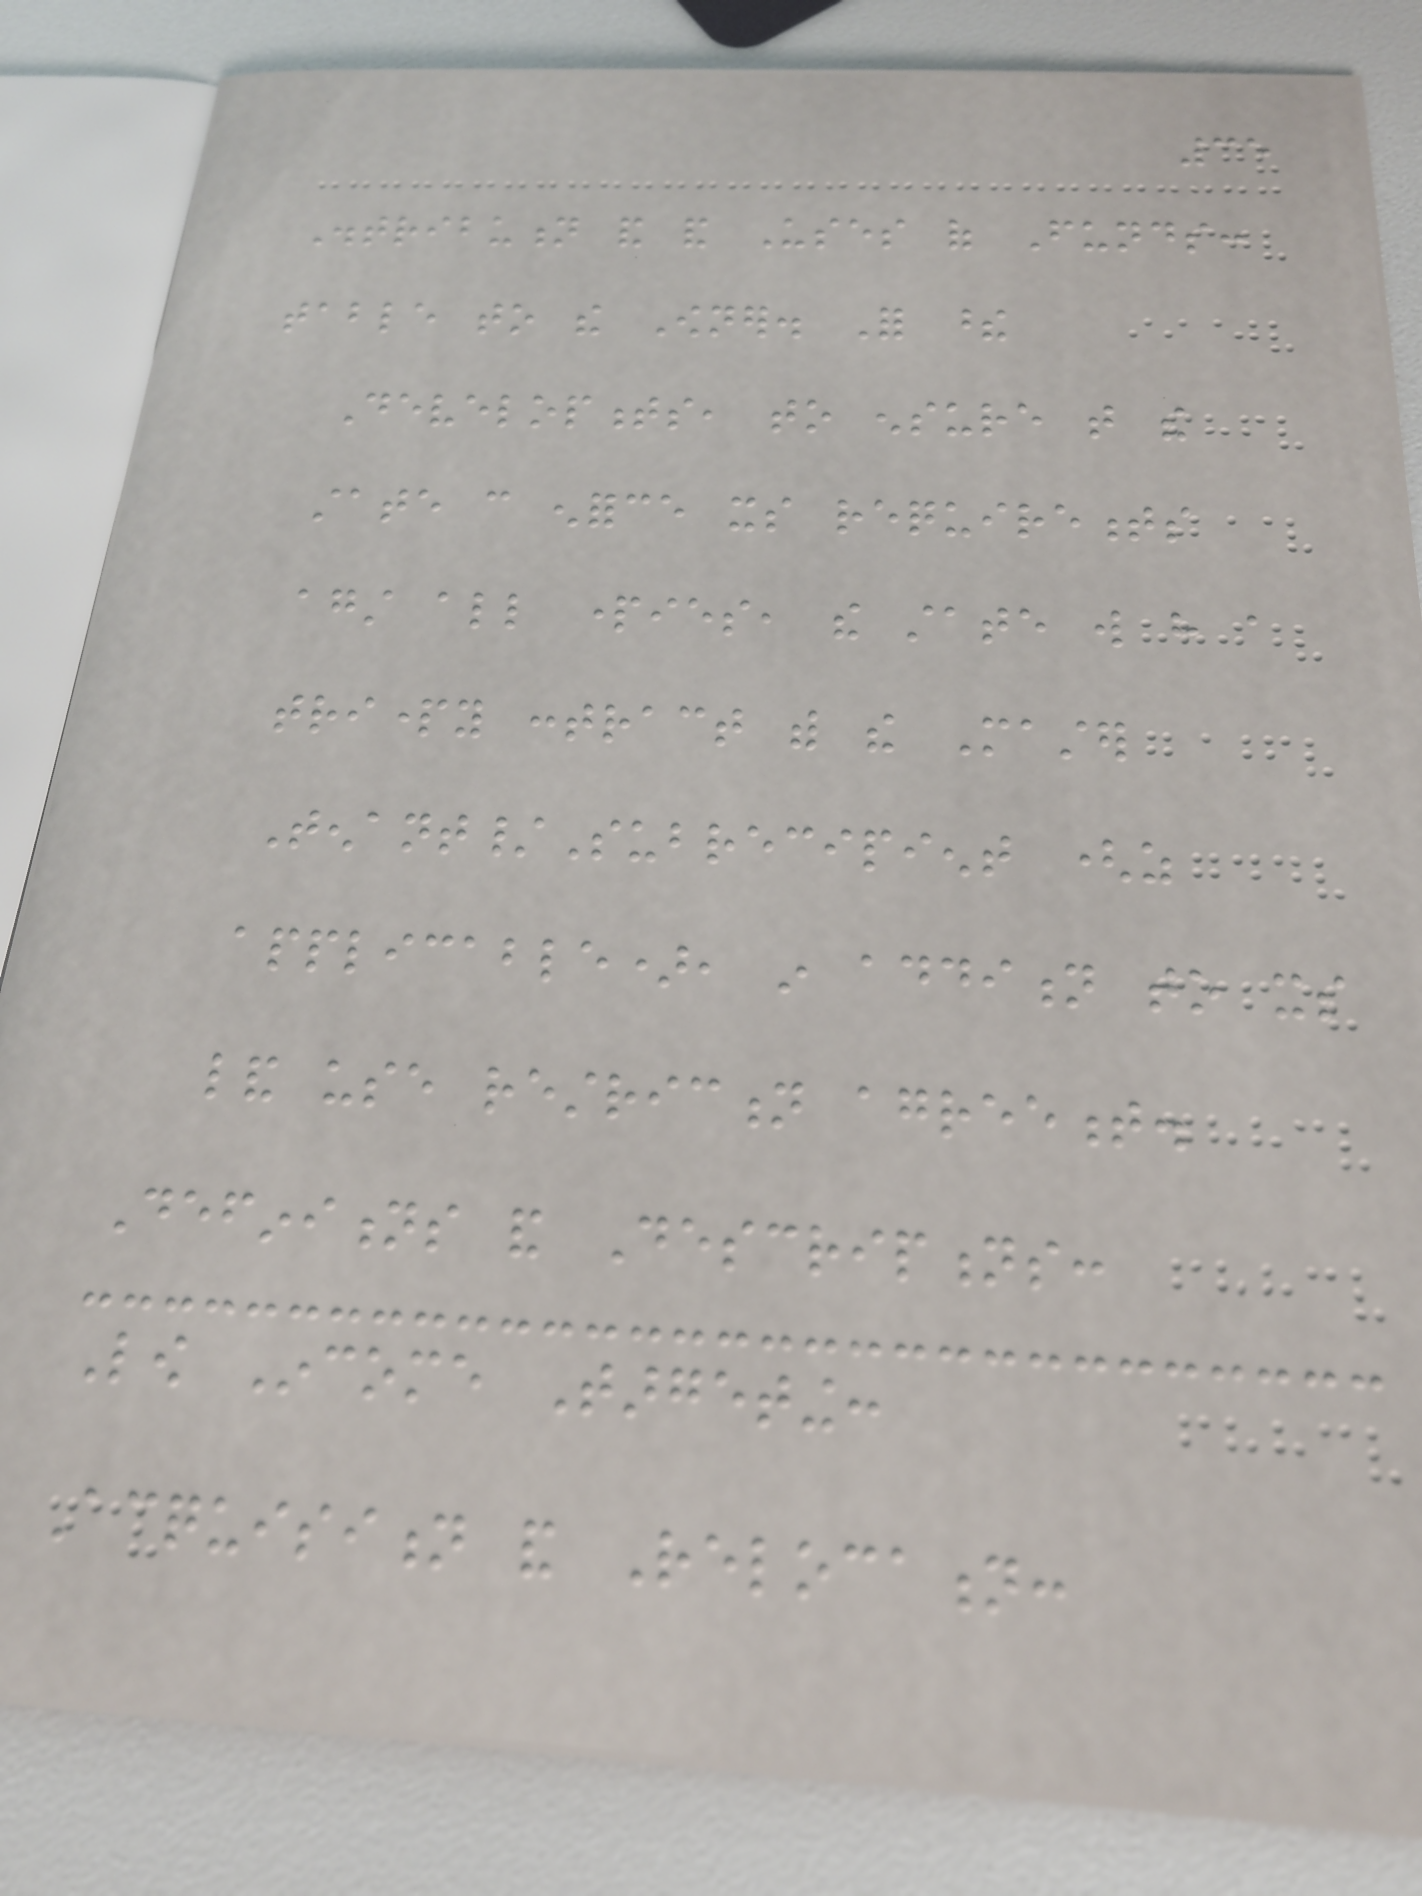35
Distribution and and Uses of Funds:
table to the Owner. For these
Developments, to ensure that the
state can enforce its requirements
against all parties, the state will have a
triparty contract with the Master
Tenant/Subrecipient (as
applicable), in addition to its
land use restriction agreement.
Definitions and Descriptions:
Low Income Targeting:
Acquisition and Relocation:
